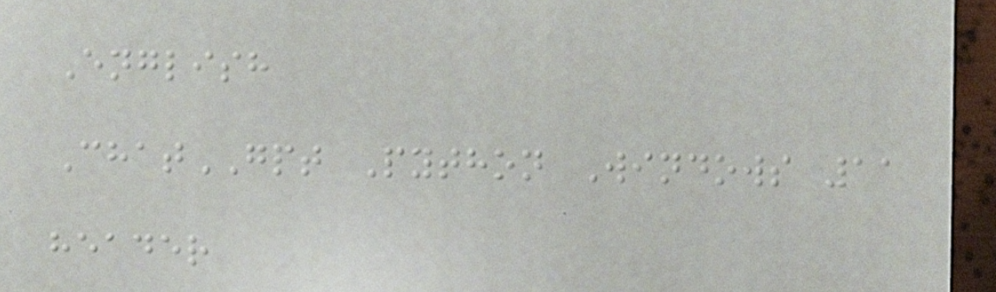English
ChatGPT Python Windows 11
header
